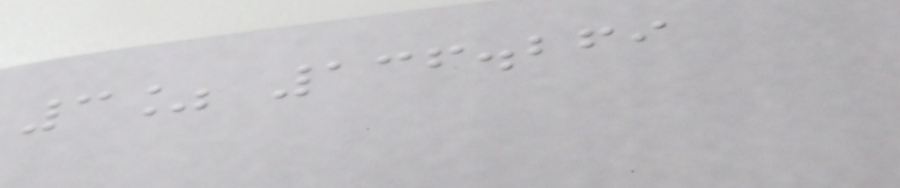3% 136.269
